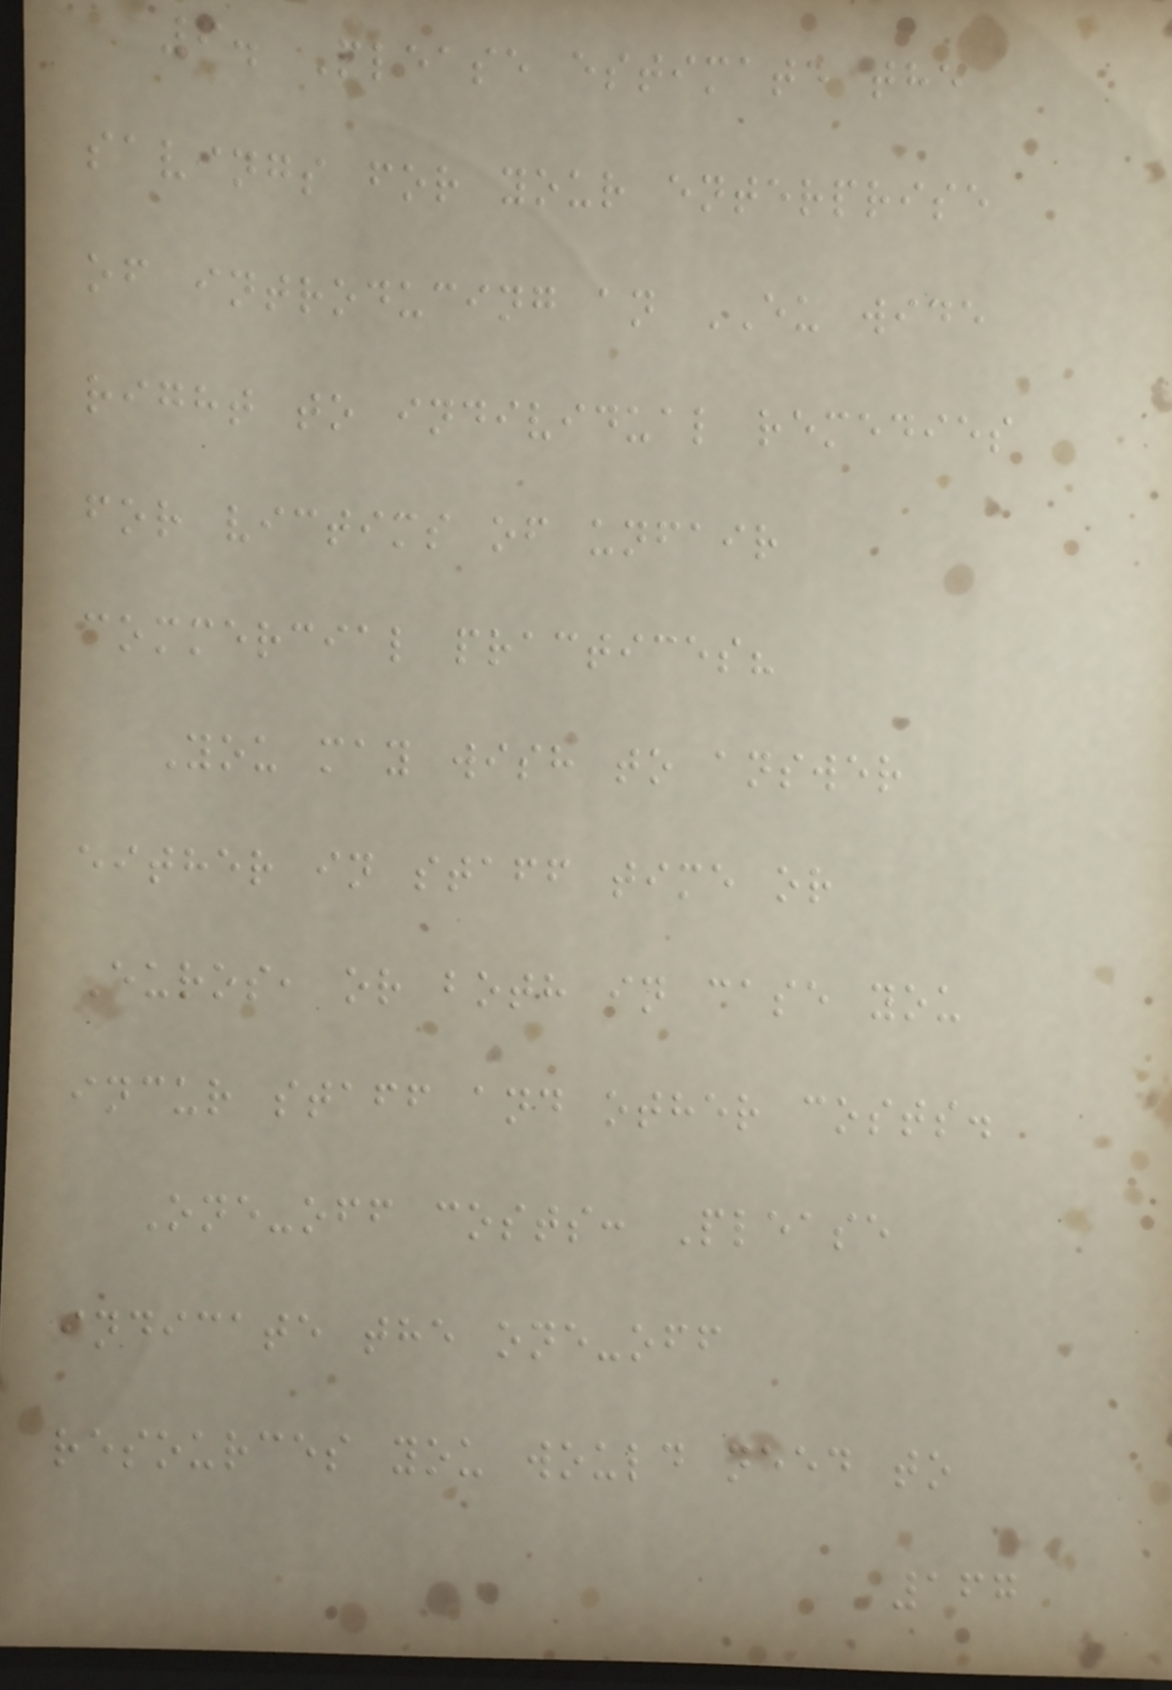6. Please estimate the
savings for your enterprise
of introducing an EU wide
right to individual remedies
for victims of unfair
commercial practices?
You may wish to answer
either in staff time or
Euros, or both in case you
incur staff and other costs.
One-off costs: Please
indicate the one-off
resources you would need to
167
